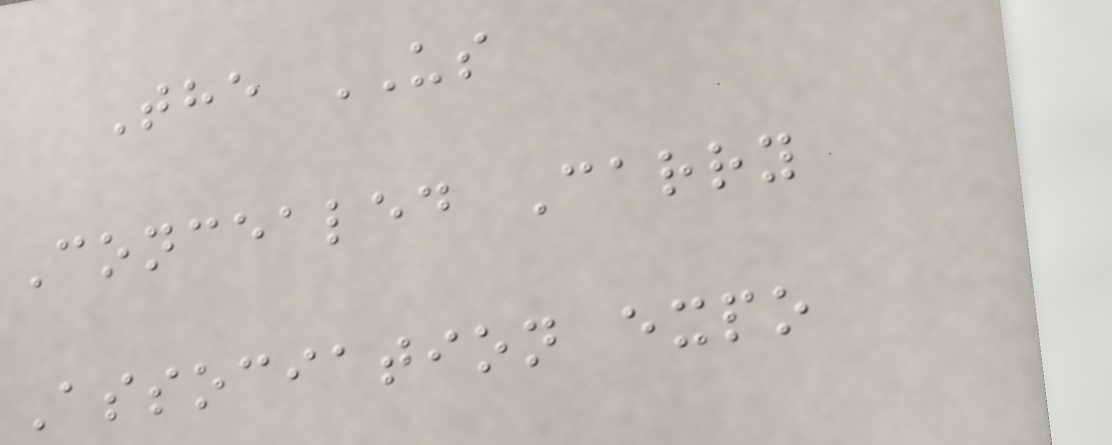The US
Concealed Carry
Association expo
